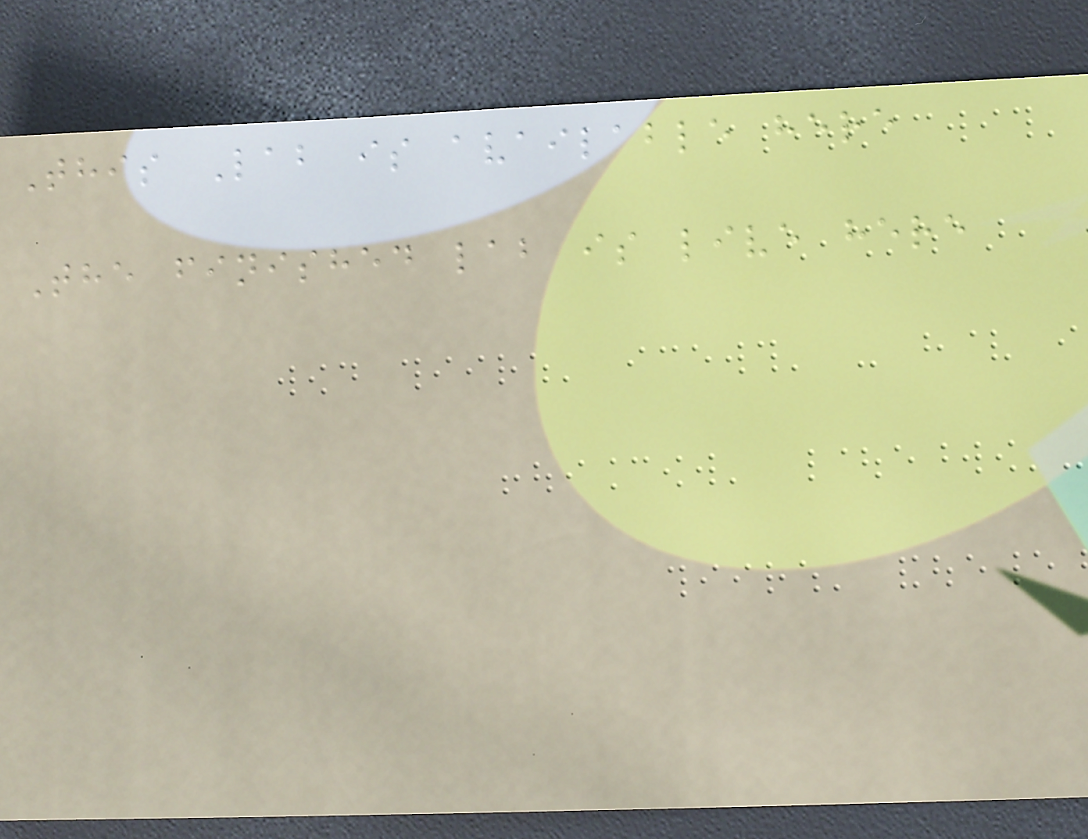This Lab is available here
The finished lab is live here
